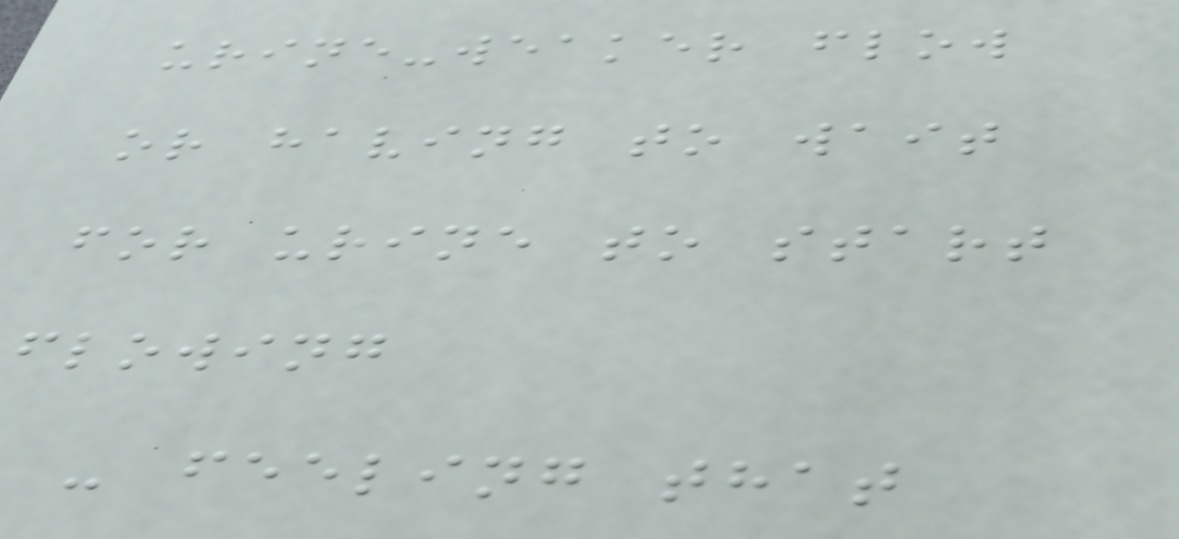urine-weaker flow
or having to wait
for urine to start
flowing
- feeling that
